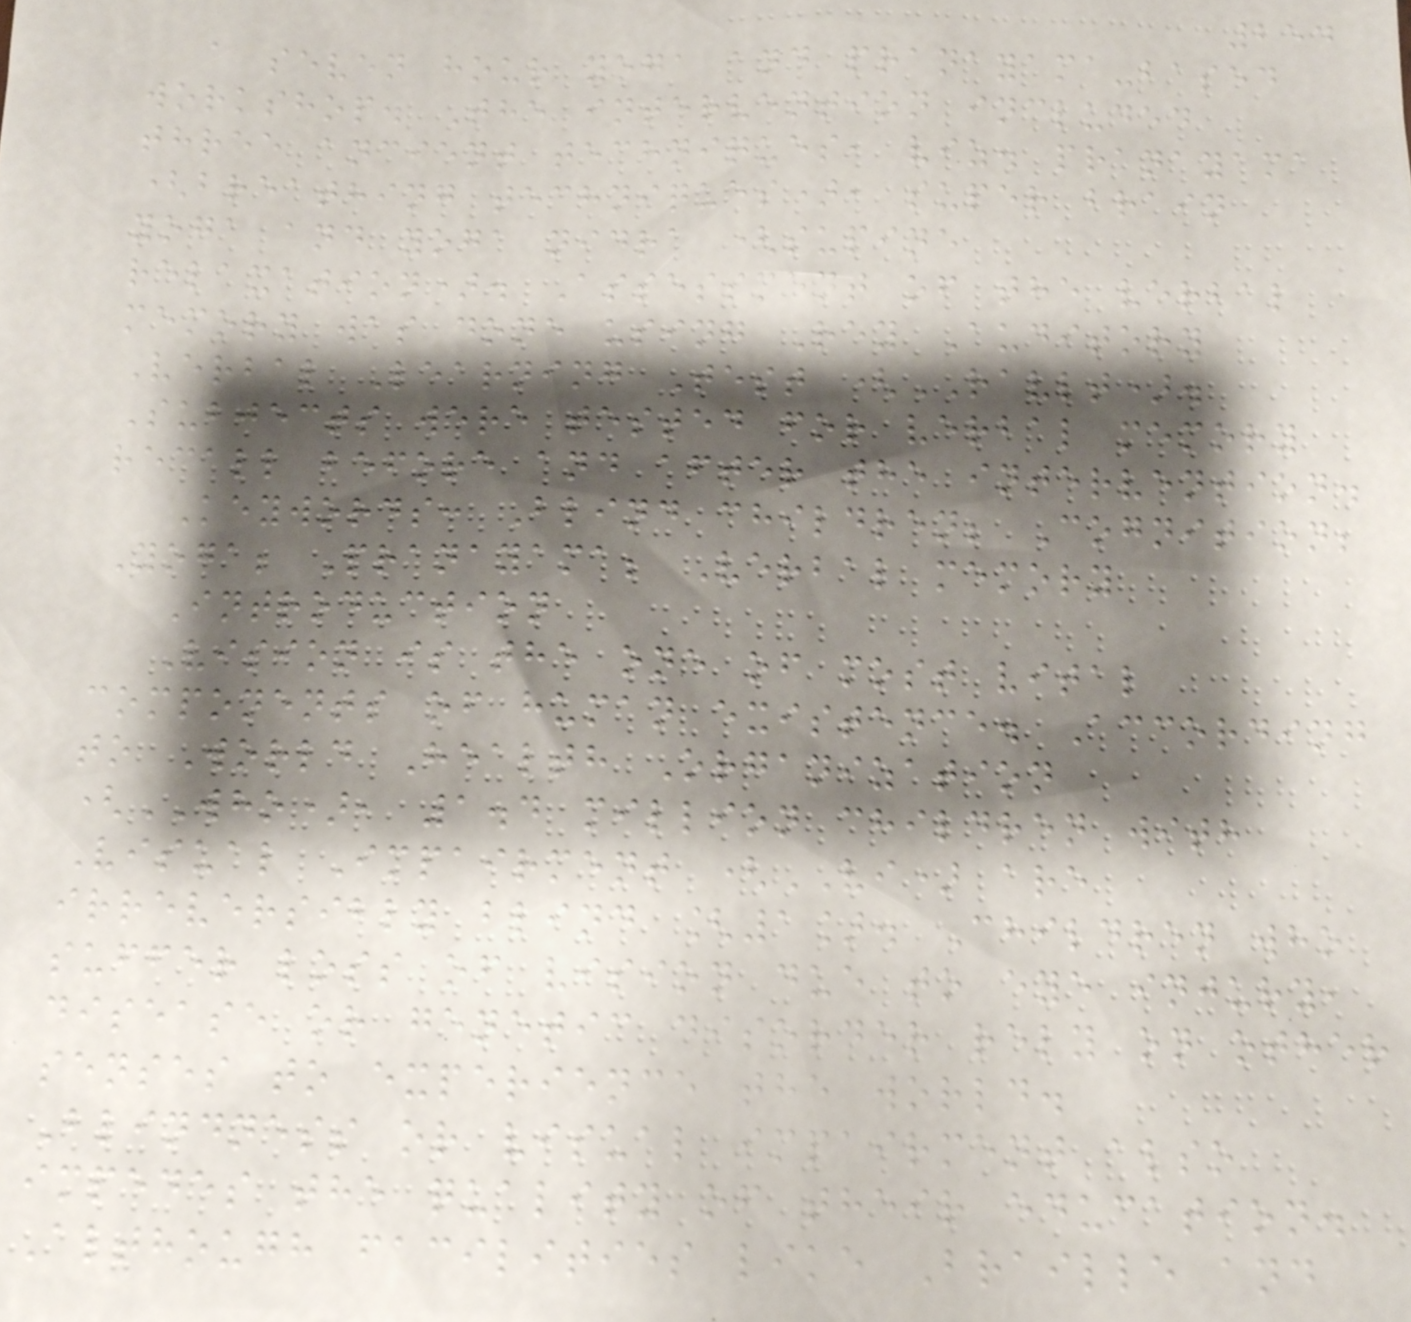254
a seven hour yoga and pranayama-based
workshop. The intervention included
three ancient techniques, viz. pranayama
(breathing techniques), super brain
yoga and yoga nidra (supine
relaxation). Assessment of the verbal
memory was done using Rey Auditory
Verbal Learning Test (RAVLT).
Subjects were tested for verbal memory
recall before and after the intervention.
Keywords: Blind children; Cognition;
Yoga; Pranayama; Verbal memory
Introduction
Vision is the one of most vital
components of human existence. According
to World Health Organization
(WHO), 1.4 million children with
Visual Impairment (VI) are
irreversibly blind [1]. Children who
suffer loss of vision due to eye injury,
disease or genetic disorder rely on other
senses to experience the world.
Blindness or visual impairment also
impedes the quality of their education.
Although facilities like Braille and
